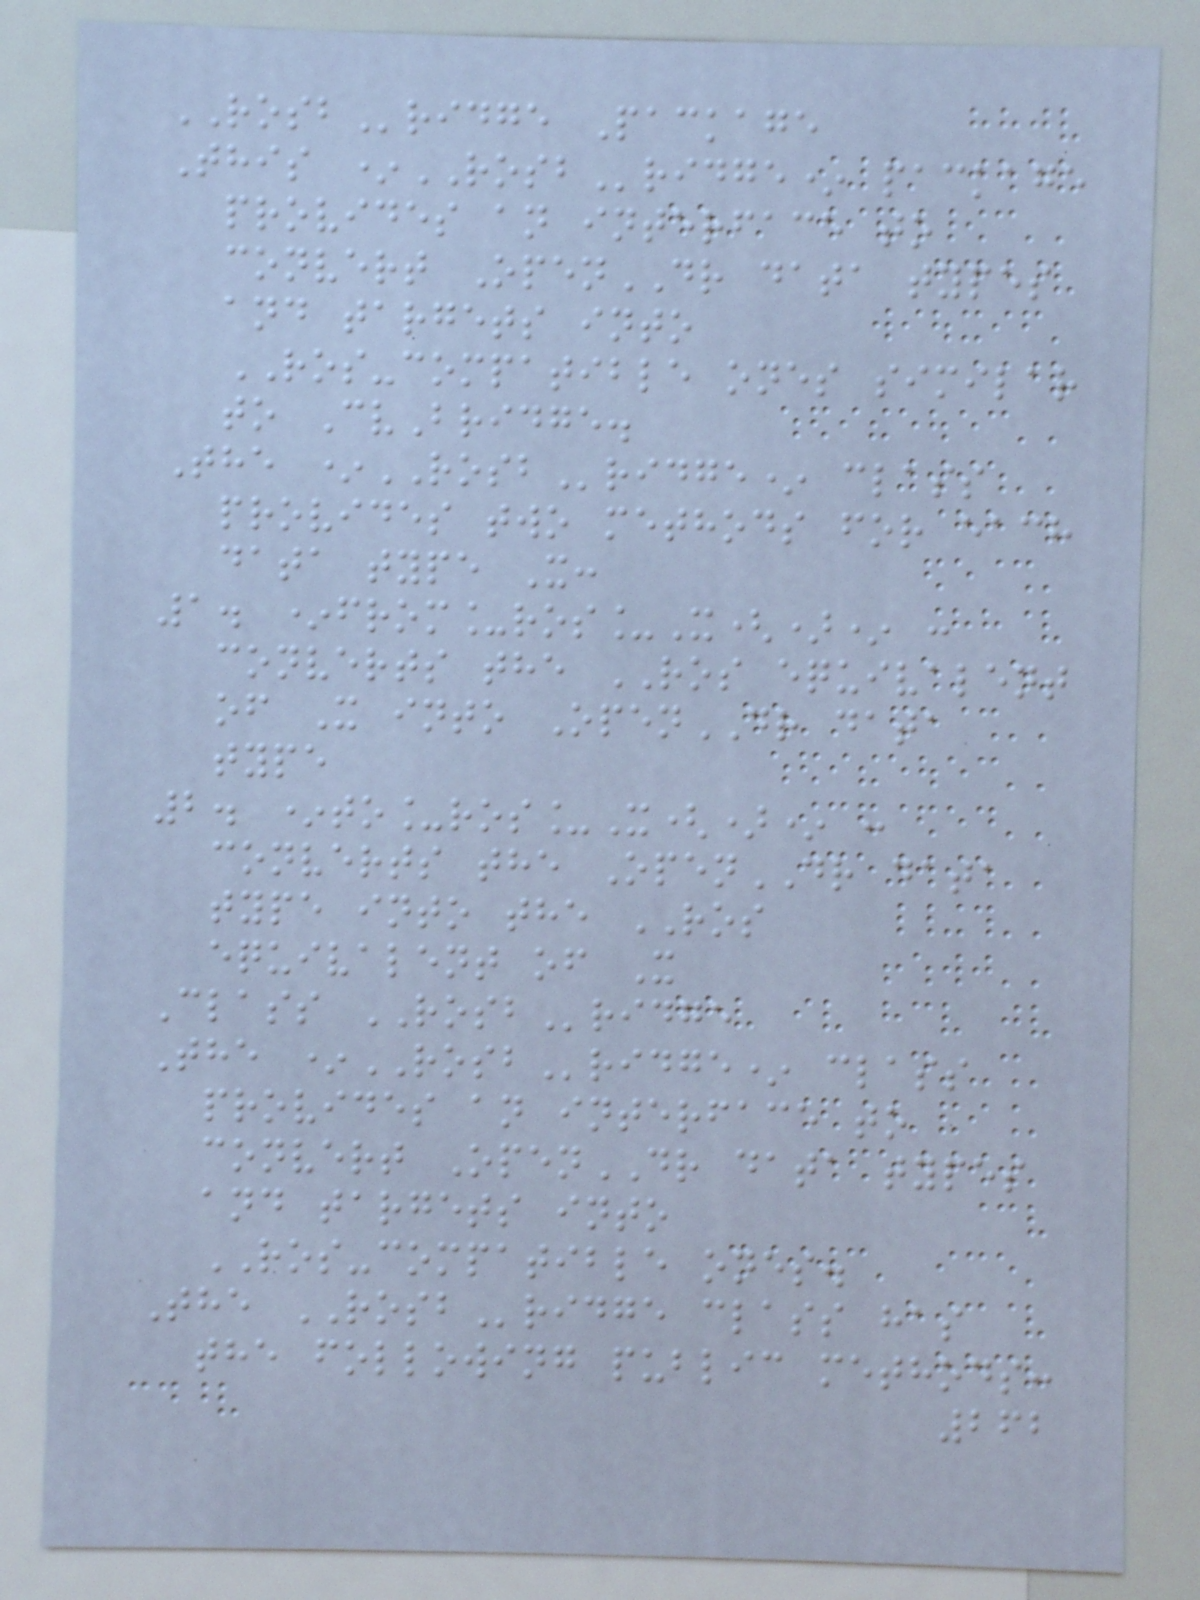ROSBridge Package
This *ROSBridge* package
provides an interface to
convert OpenDR data types
and targets into
ROS-compatible ones similar
to CvBridge.
The *ROSBridge* class
provides two methods for each
data type X:
1. *from_ros_X()* :
converts the ROS equivalent
of X into OpenDR data
type
2. *to_ros_X()* :
converts the OpenDR data
type into the ROS
equivalent of X
Class ROSBridge
The *ROSBridge* class
provides an interface to
convert OpenDR data types
and targets into
ROS-compatible ones.
The ROSBridge class has
the following public methods:
262
